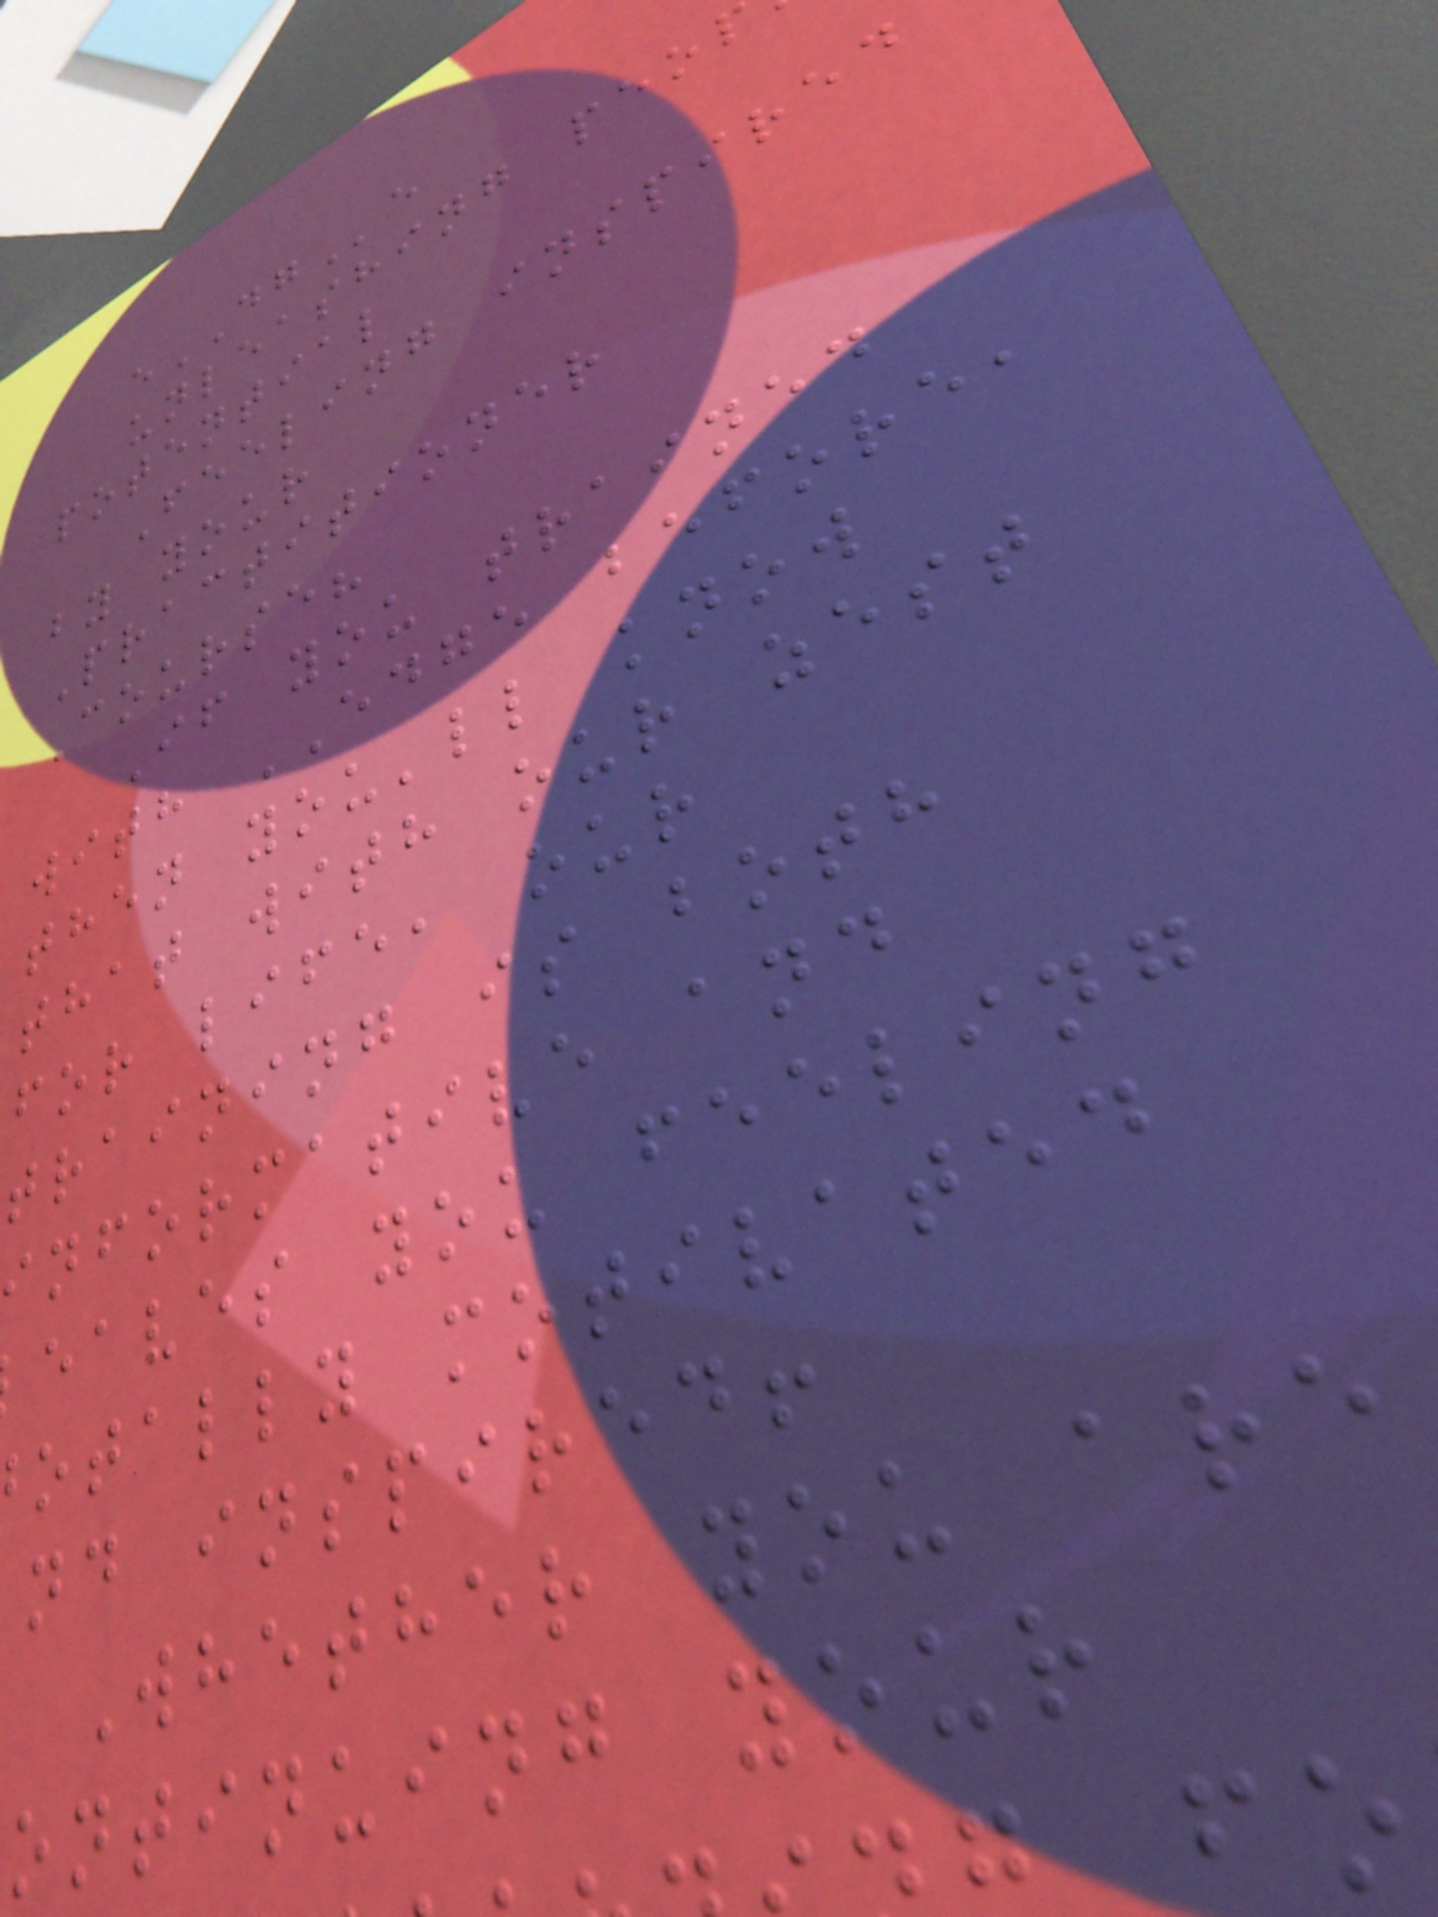eDGe
unleashing peo
potential
Feeling inspired
by your
Practitioner
Course?
If you trained
with EDGE before,
then you'll know
that with our zest
for life, our
training is both
nformative and
eaves you feeling
otally motivated
nd inspired!
Whether you are
ontinuing your
